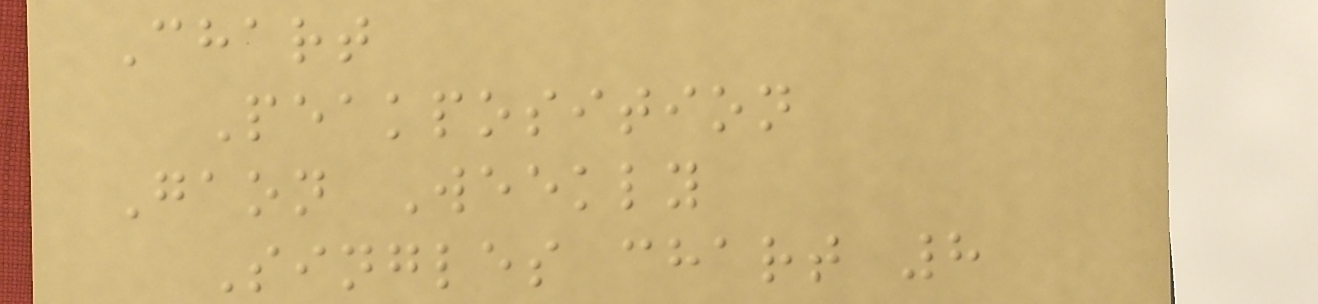Chart
Peakposition
Gaon Weekly
Singles chart 8
